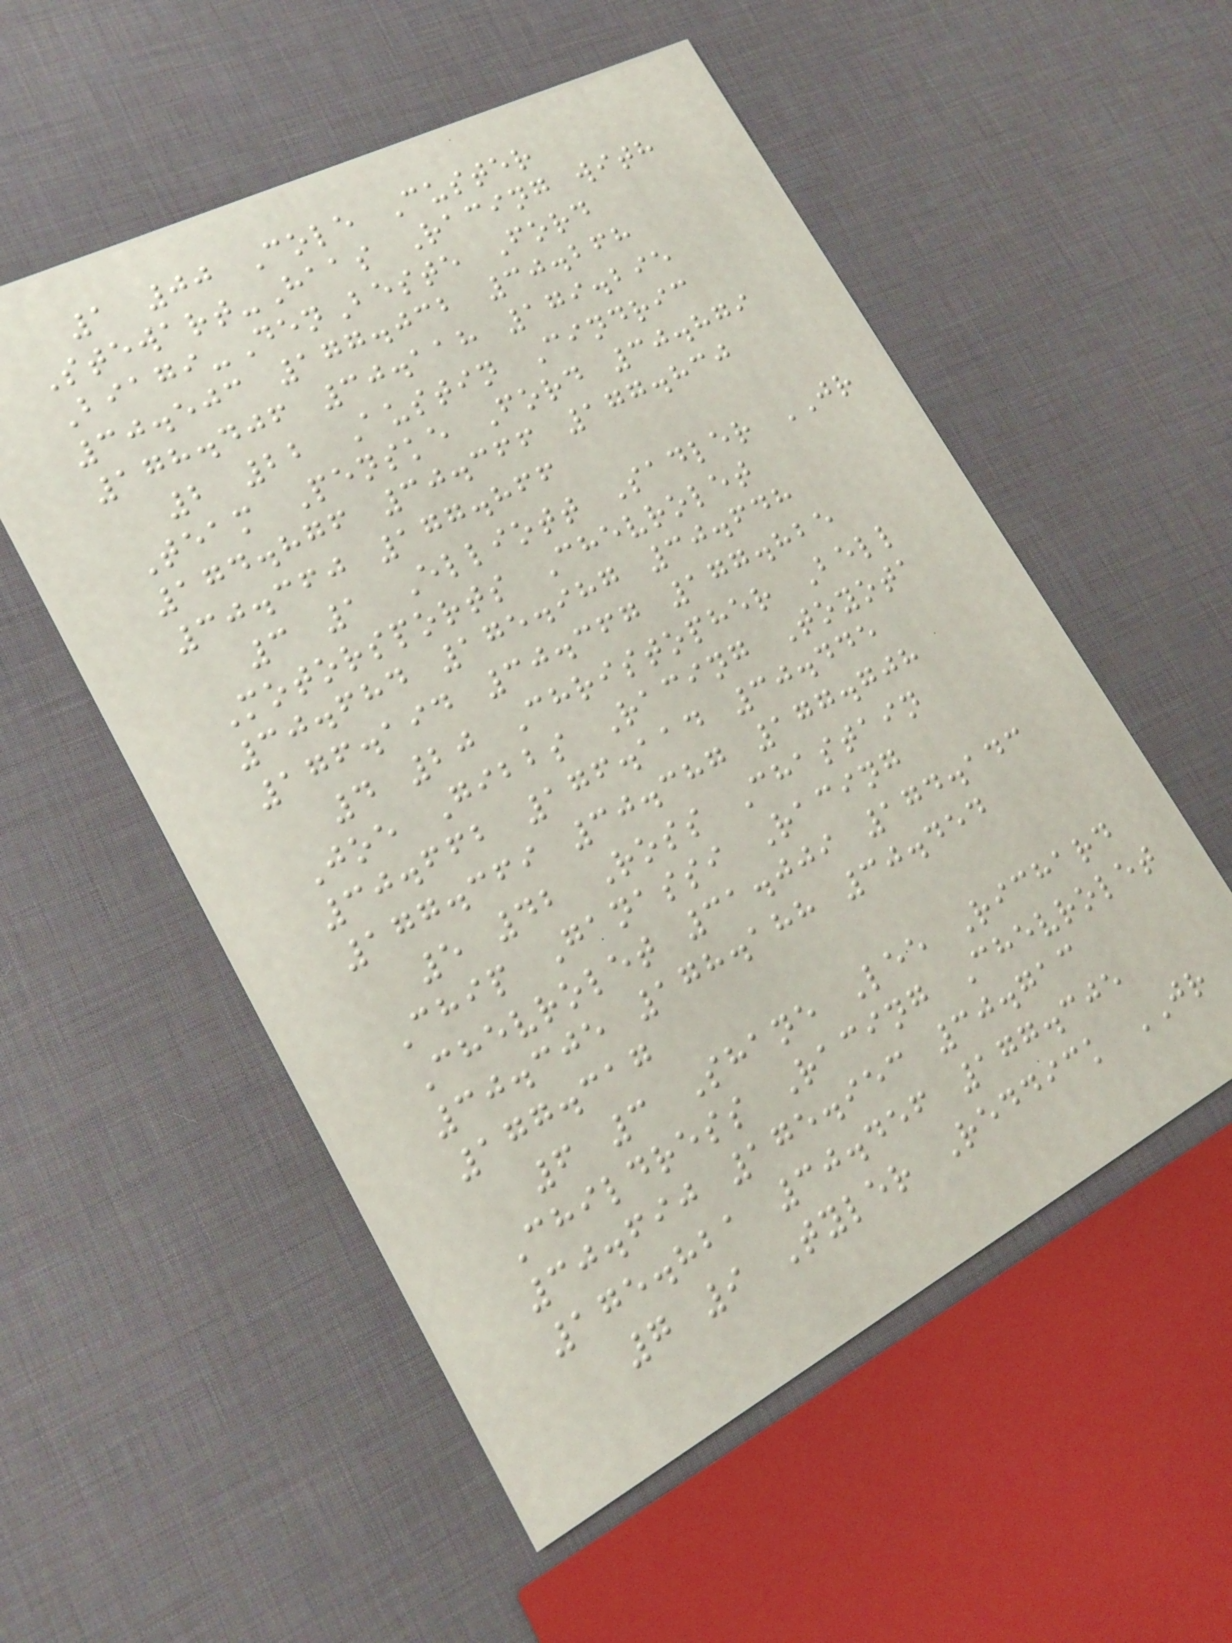1 00 Cole Custer
Stewart-Haas Racing with
Biagi-DenBeste Ford
30.503 177.032 30.268
178.406 30.118 179.295
2 22 Austin Cindric
Team Penske Ford 30.879
174.876 30.366 177.830
30.360 177.866
3 1 Elliott Sadler JR
Motorsports Chevrolet
30.684 175.987 30.648
176.194 30.367 177.825
4 20 Christopher Bell
Joe Gibbs Racing Toyota
30.662 176.114 30.445
177.369 30.387 177.708
5 42 Ross Chastain
Chip Ganassi Racing
Chevrolet 31.009 174.143
30.305 178.188 30.454
177.317
6 3 Shane Lee Richard
Childress Racing Chevrolet
30.690 175.953 30.713
175.821 30.456 177.305
7 9 Tyler Reddick JR
